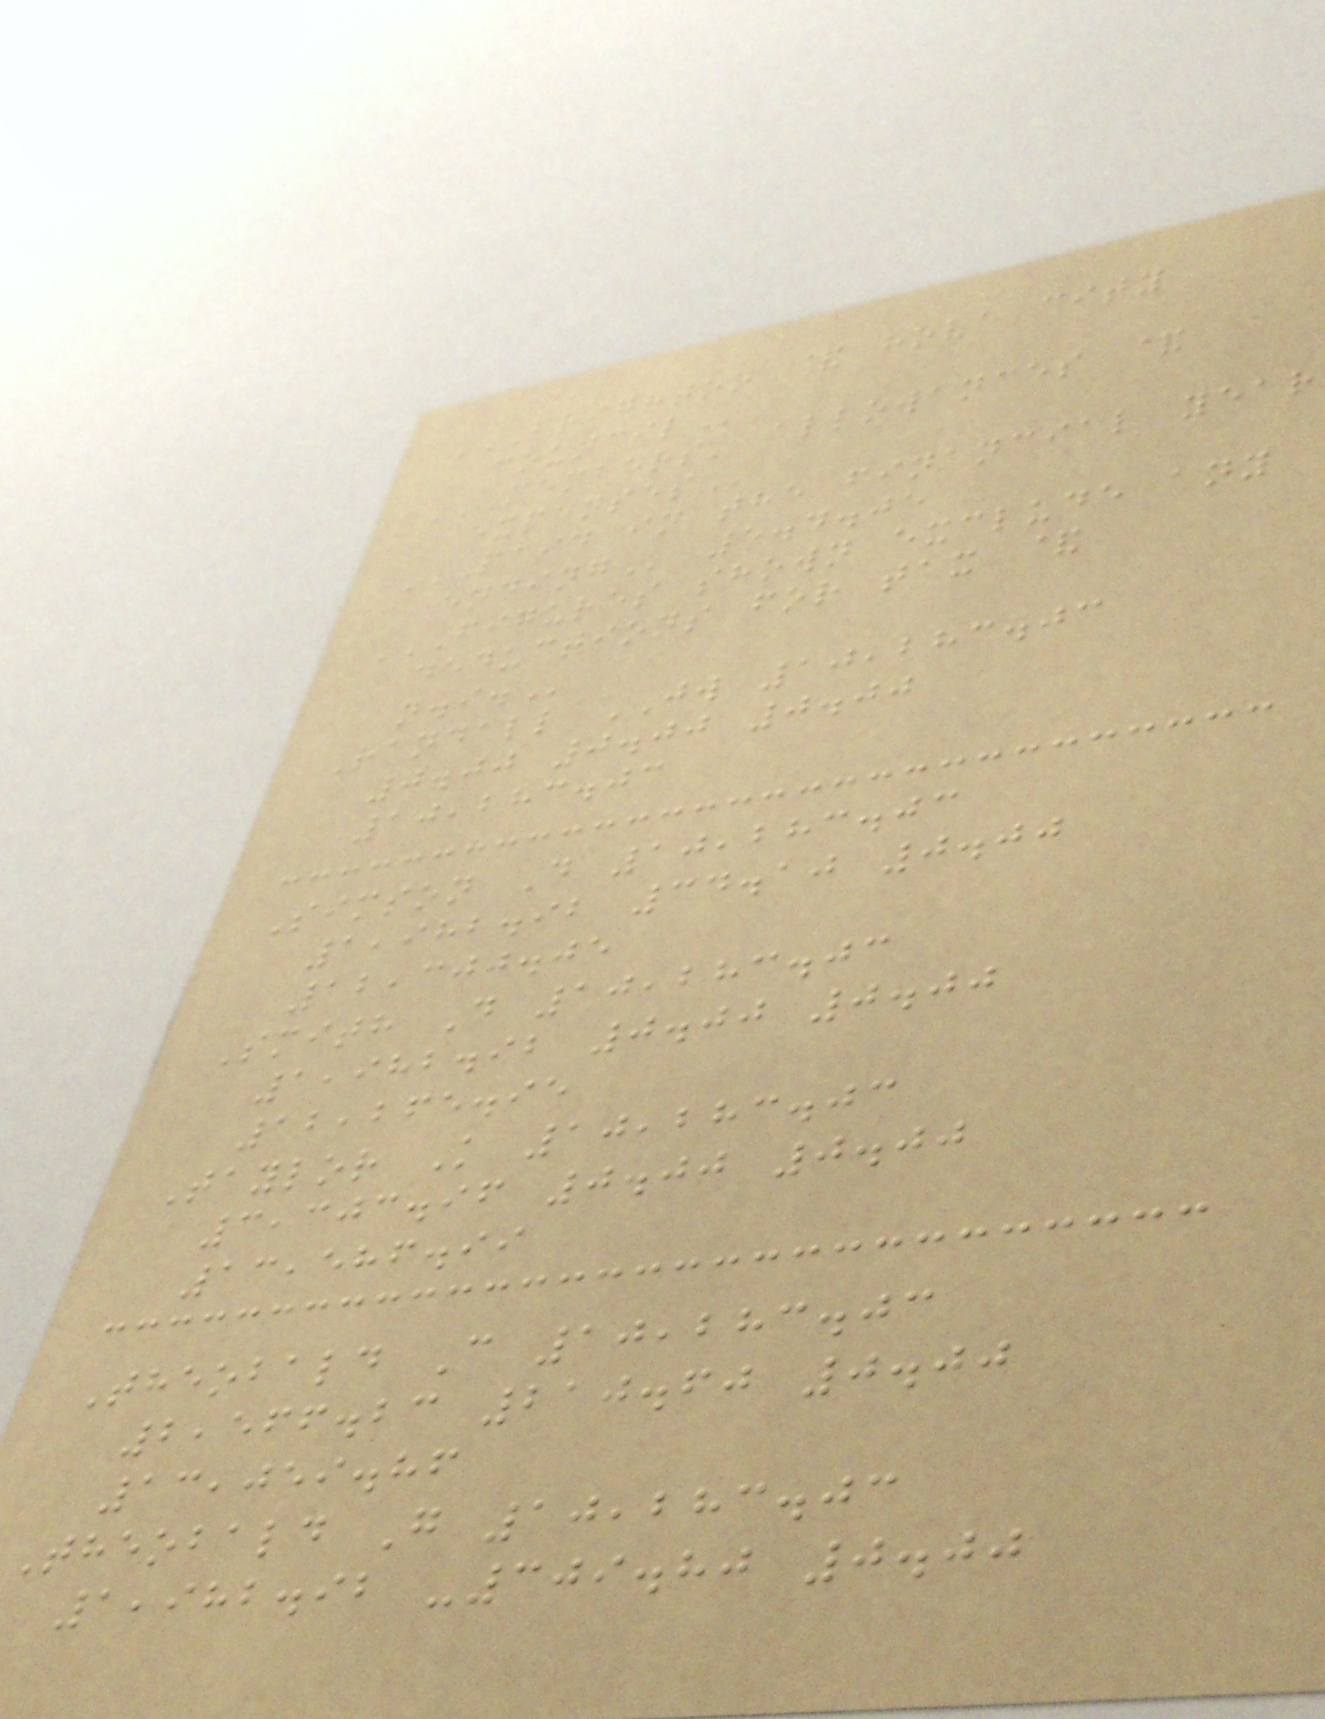BRIGHTON & HOVE CITY
COUNCIL
MEMBERS' ALLOWANCES &
EXPENSES
PAID IN THE FINANCIAL YEAR
ENDING 5.4.05
FIGURES SHOWN EXCLUDE ANY
DEDUCTIONS FOR TAX &
N.I.
Randall JW 10,283.03
0.00 0.00 0.00
10,283.03
Simson D 10,283.03
1,982.92 34.10 0.00
12,300.05
Smith D 10,283.03
1,982.92 0.00 0.00
12,265.95
Taylor K 10,283.03
3,303.96 0.00 0.00
13,586.99
Theobald C 10,283.03
2,566.23 210.60 0.00
13,059.86
Theobald G 10,283.03
1,982.92 -309.80 0.00
